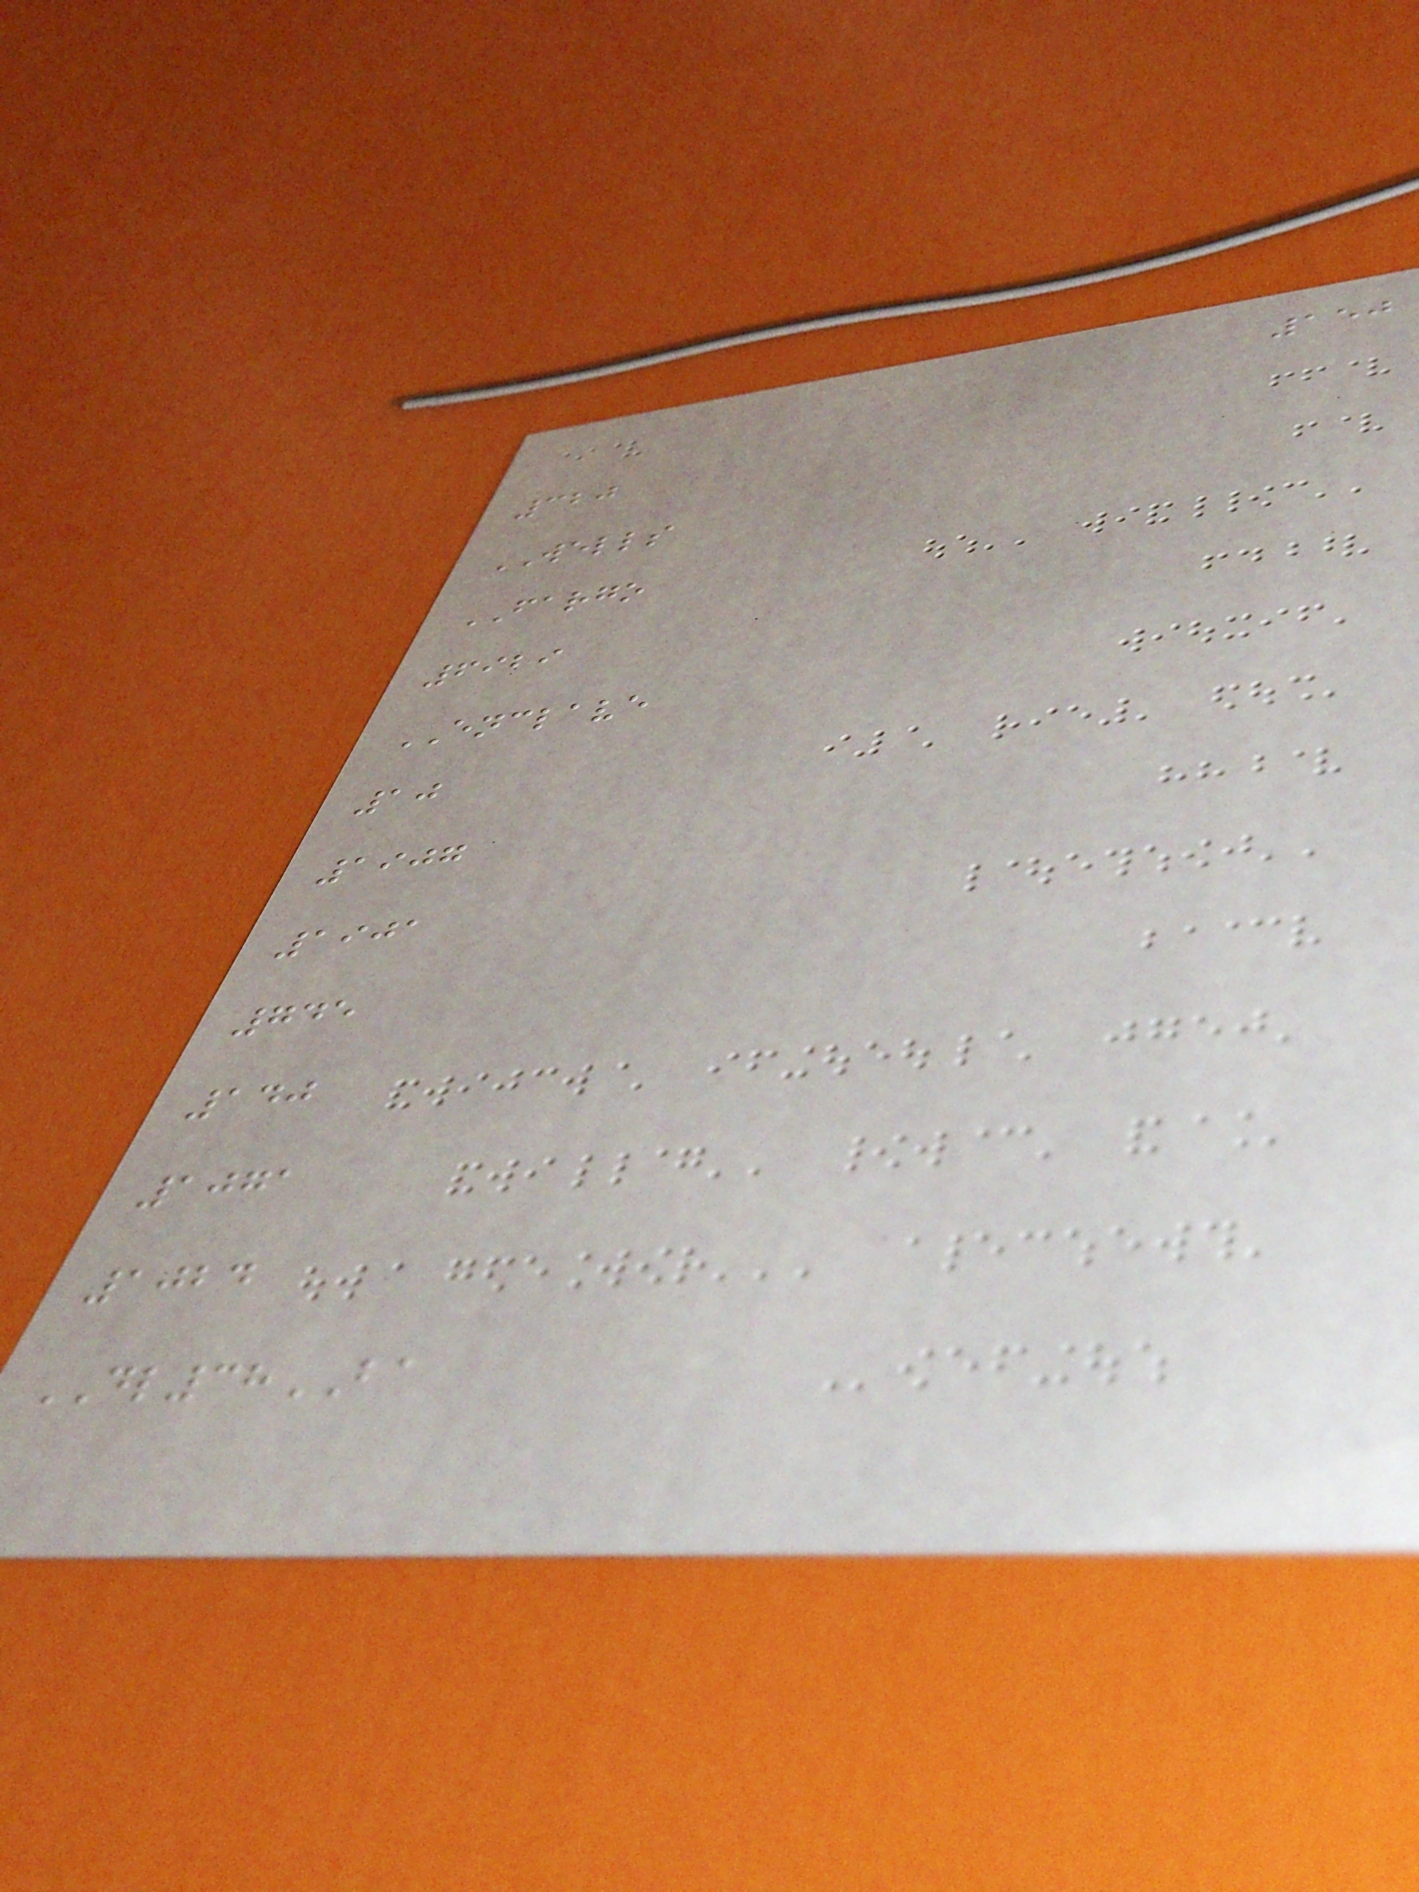150
320
WELLS
FARGO
6929
ENCLAVE
10
1907
1901
745
140
1071
1024
DL38BA
